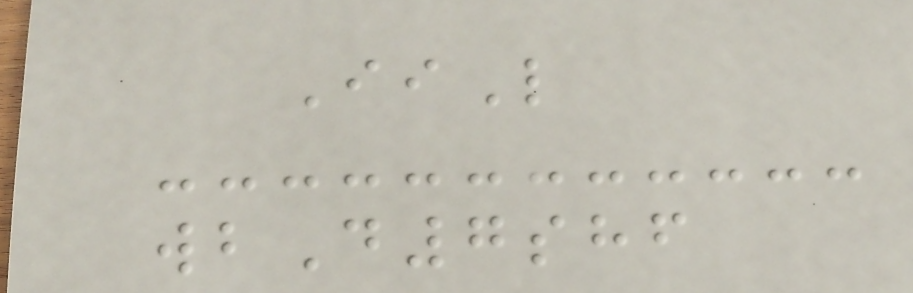IiL
wbD7shf
